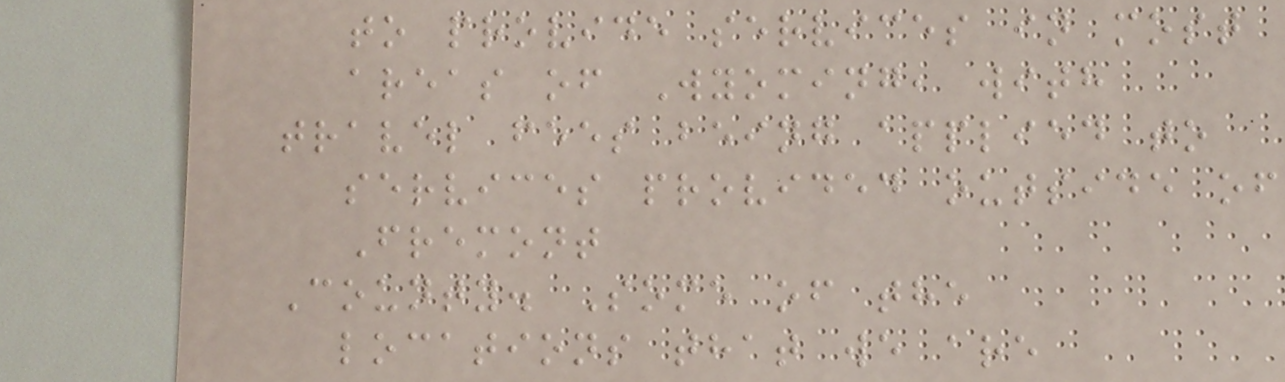to provide services in most
areas of Wyoming, with
travel fees being applied to
services provided outside of
Fremont
County. Some of the
locations that we are
